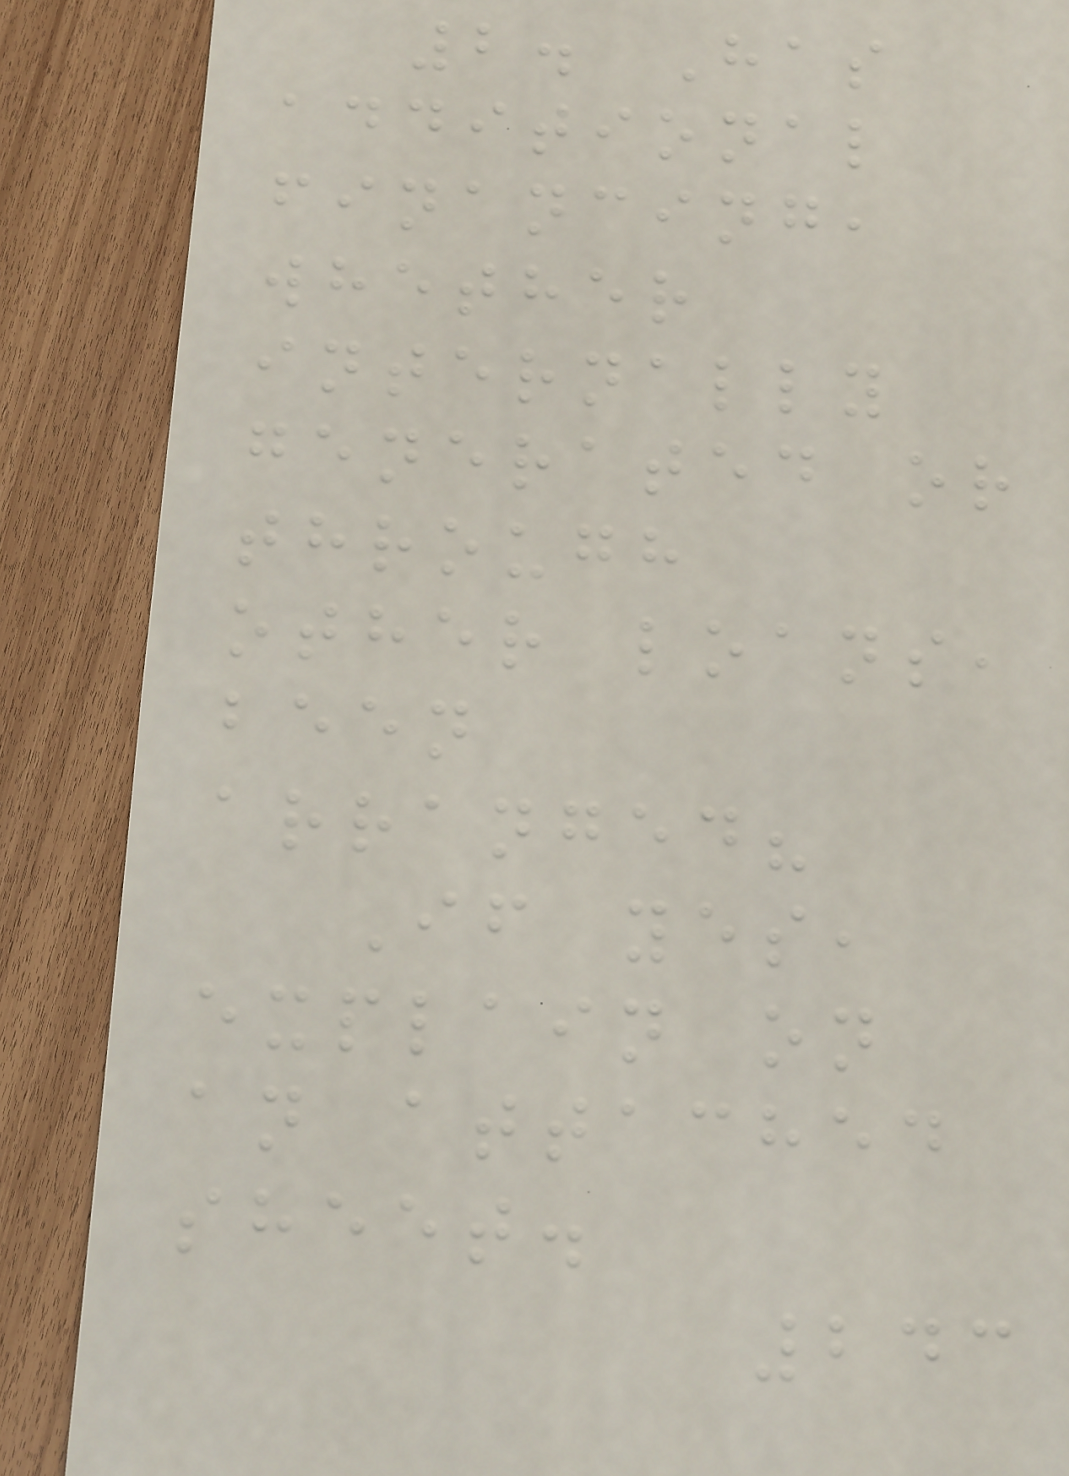2. Has
additional
financing,
whether
internally
generated or
through
other loans,
been
arranged?
If yes,
explain on
an attached
sheet.
243
